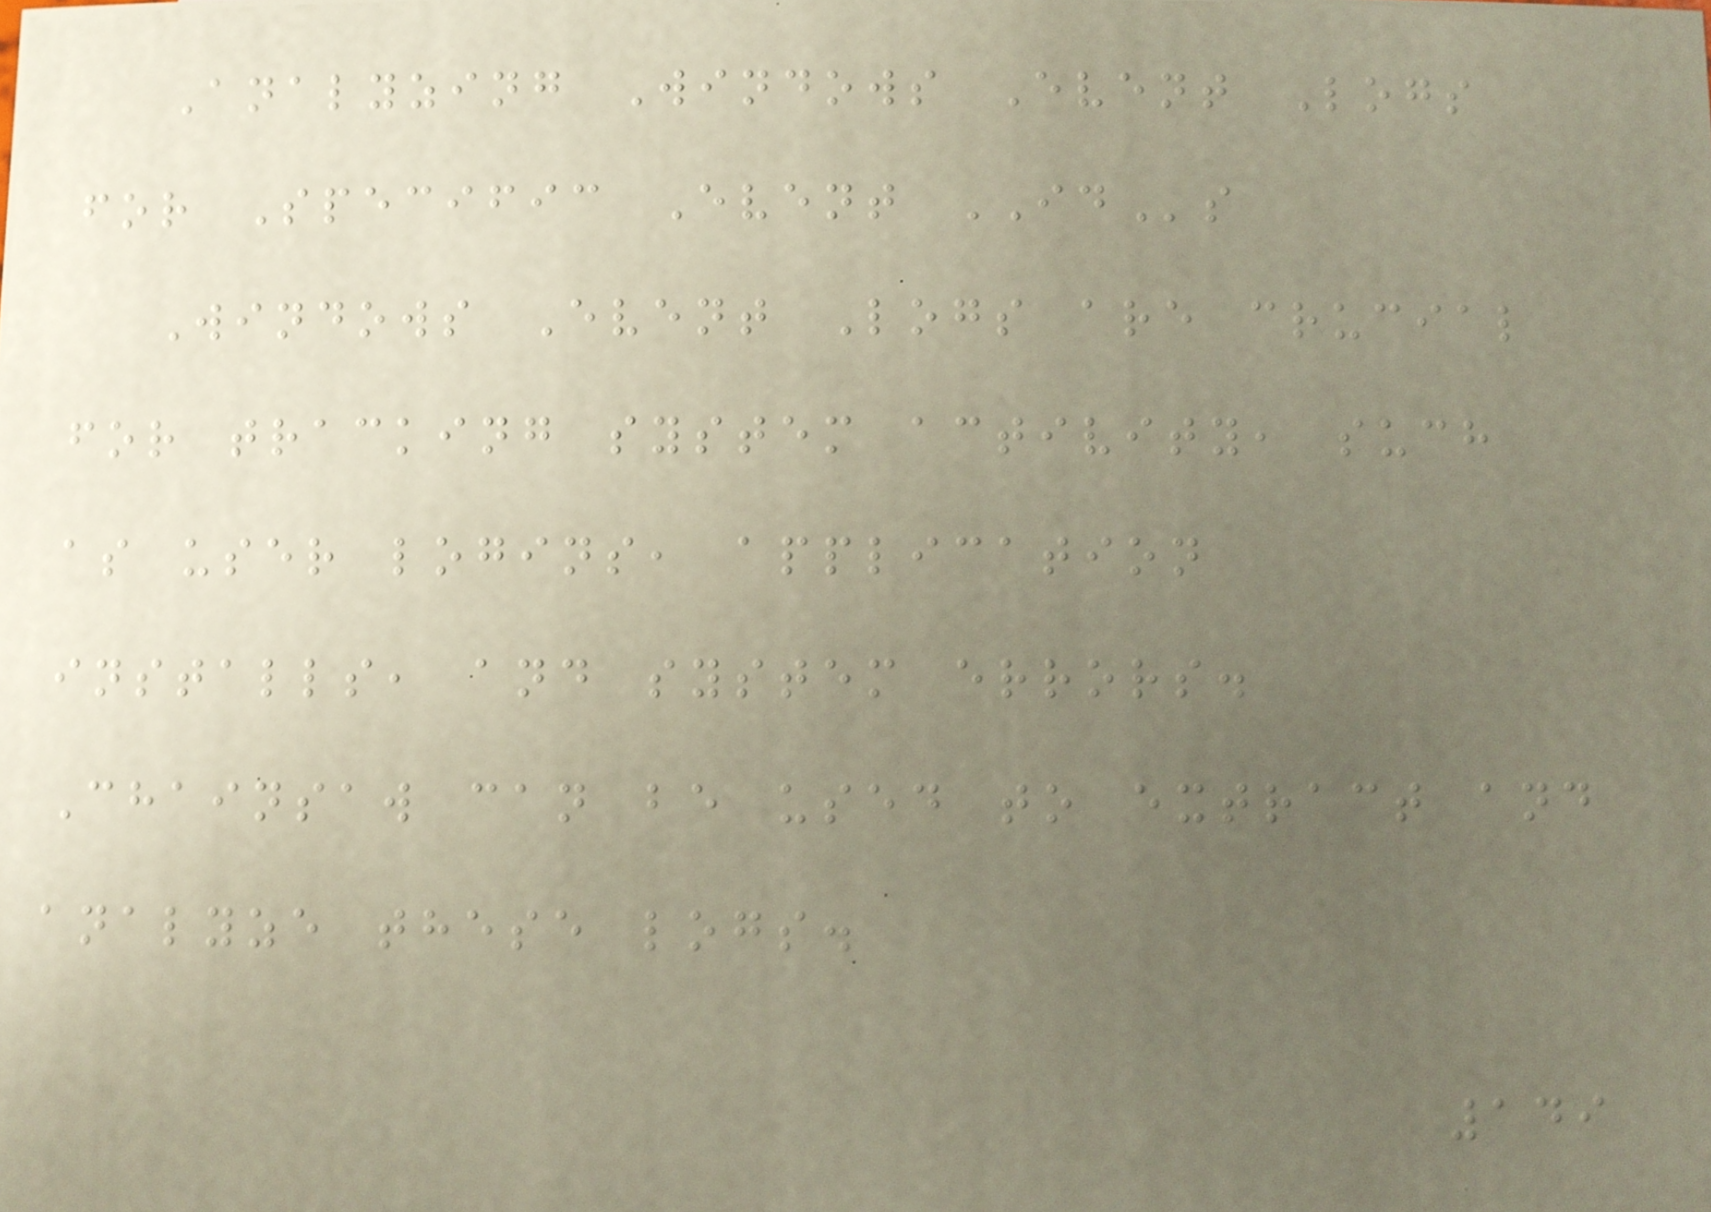Analyzing Windows Event Logs
for Specific Event IDs
Windows Event Logs are crucial
for tracking system activity, such
as user logins, application
installs, and system errors.
Chainsaw can be used to extract and
analyze these logs.
149
